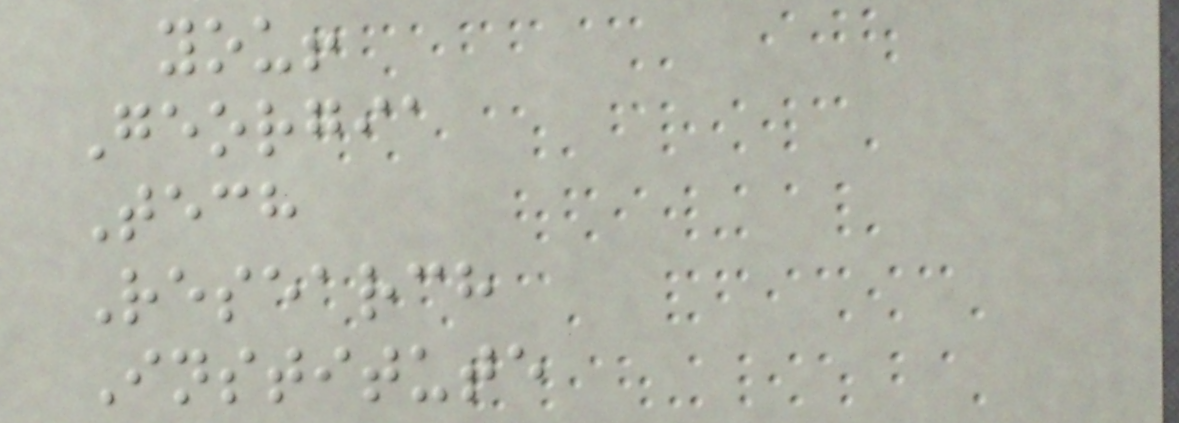you!
Georgia
Tech
Research
Institute
